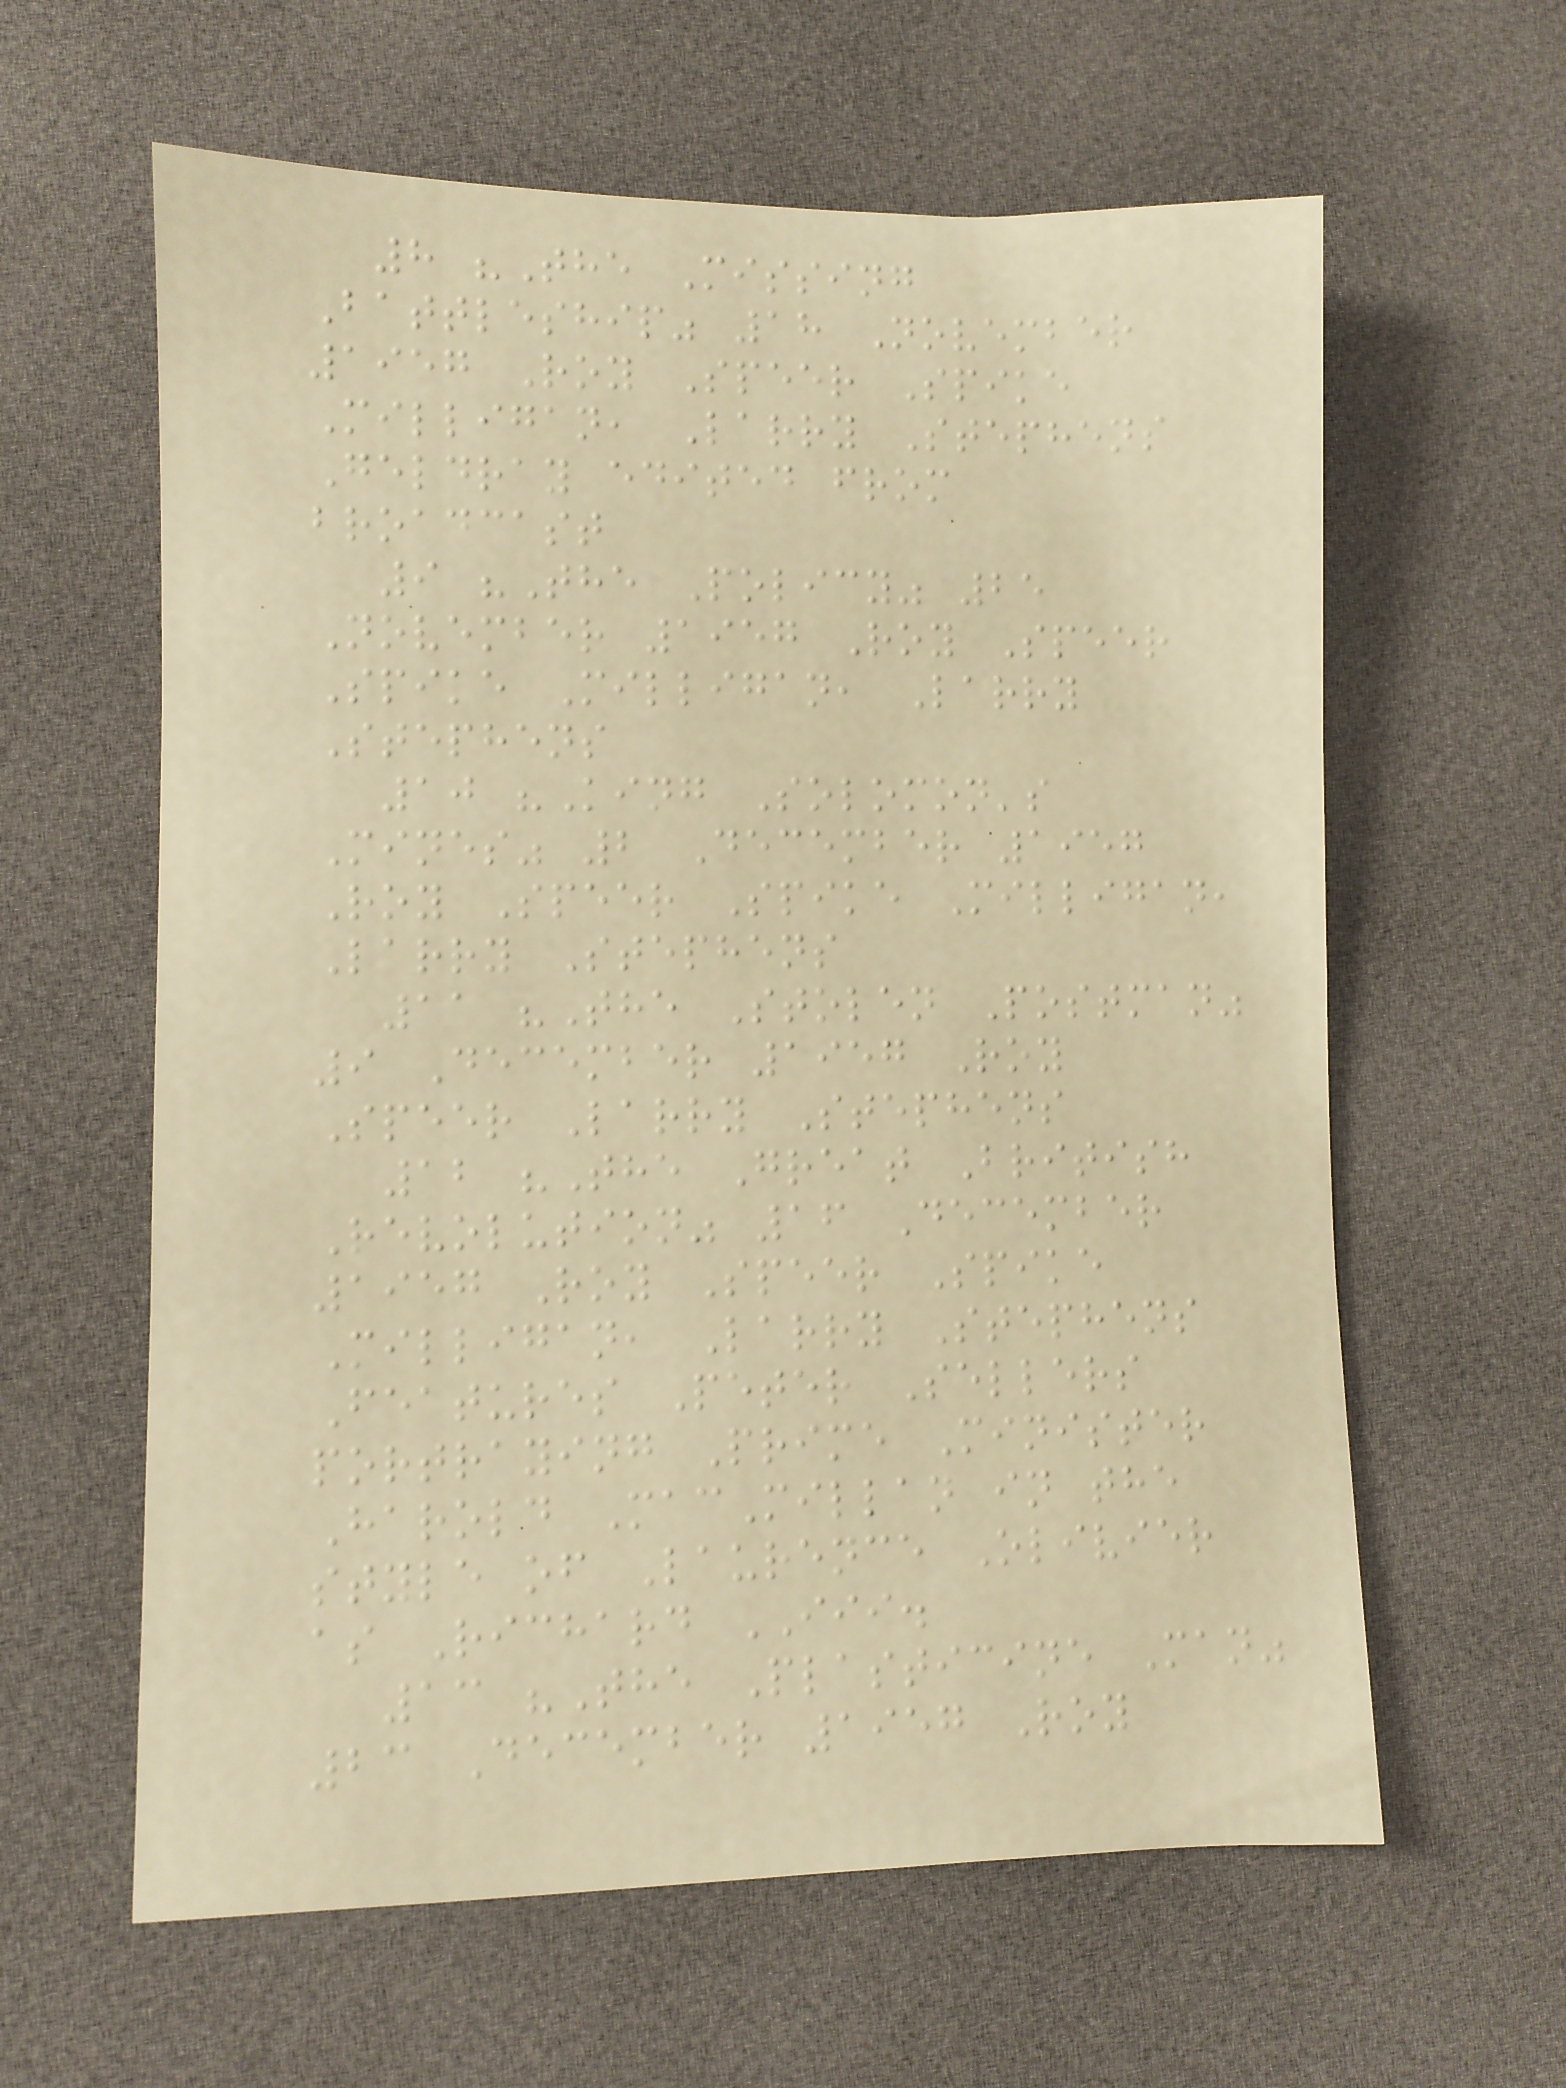8 "The Missing
Battleship" 18 November
1957 Roy Speer Spike
Milligan, Larry Stephens
Geldray edited from
broadcast
9 "The Policy" 25
November 1957 Roy Speer
Spike Milligan, Larry
Stephens
10 "King Solomon's
Mines" 2 December 1957
Roy Speer Spike Milligan,
Larry Stephens
11 "The Stolen Postman"
9 December 1957 Roy
Speer Larry Stephens
12 "The Great British
Revolution" 16 December
1957 Roy Speer Spike
Milligan, Larry Stephens
Features Peter Sellers
portraying Prime Minister
Harold MacMillan in the
style of Laurence Olivier
as Richard III.
13 "The Plasticine Man"
23 December 1957 Roy
